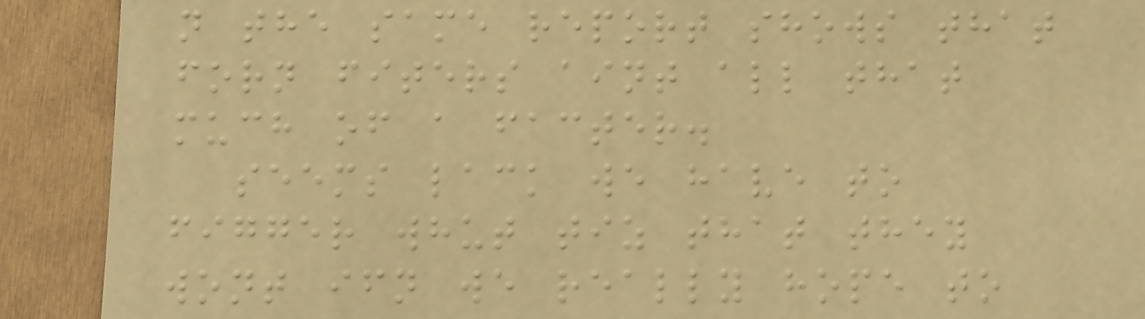n the same report shows that
forn fiters aint all that
much of a facter.
seems lack we have to
figger whut tiz that they
wont ifn we really hope to
